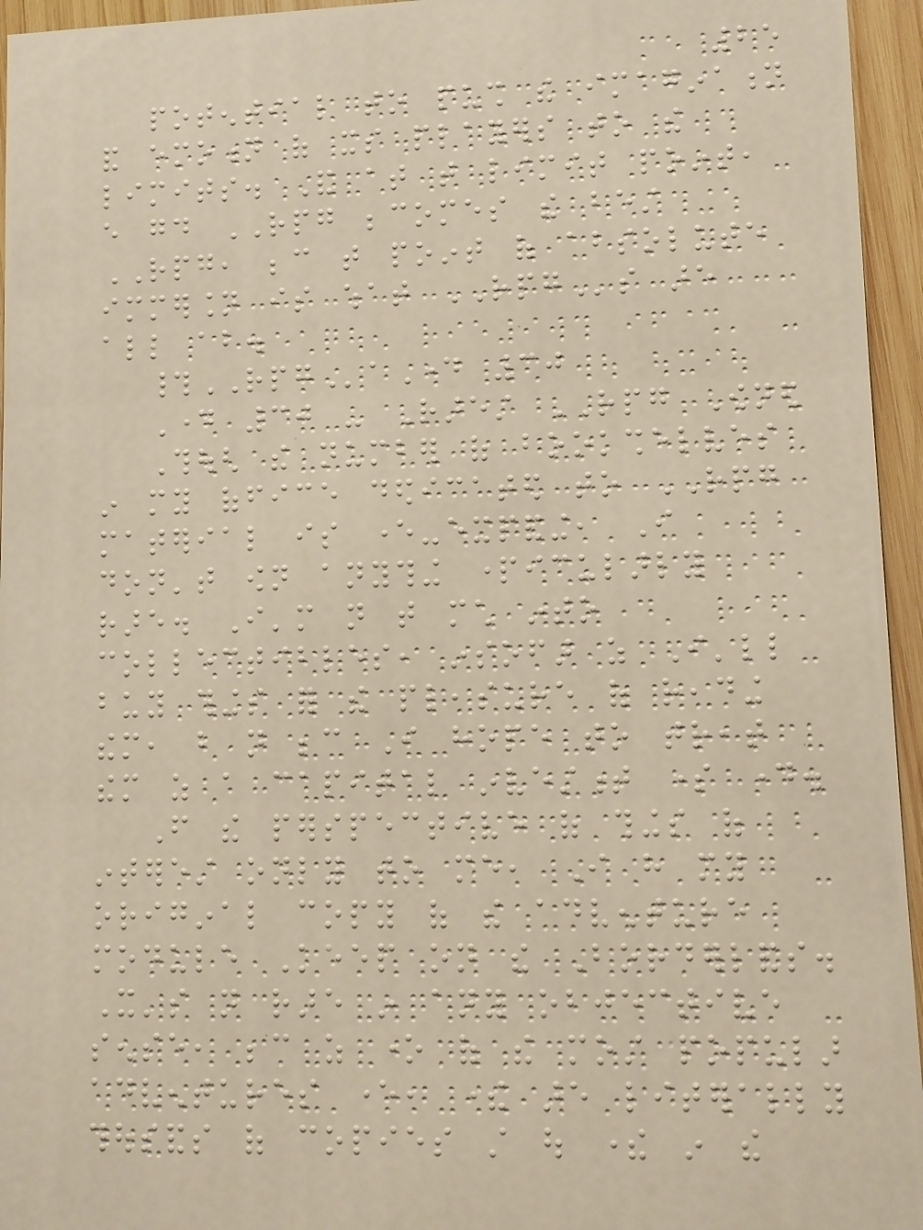25
potential to push the imagination
and emotion of its players to the
limits. And at that limit point,
every good RPG becomes the best
RPG, because that point of absolute
immersion is what RPGs are
all about.
#RPGaDay 30
Day 30 - Rarest RPG Owned
Though the number of bookshelves
in my office dedicated to RPG
material is ever-expanding, I
don't own anything particularly
rare. I'm not that much into
collectibles, insofar as I'll
buy things for the pleasure of reading
them, but not because I hope to treat
them as a capital investment some day.
From the perspective of things of
interest only to me, I have my
original copy of the adventure
module Keep on the Borderlands.
It's not rare in any objective
sense, because as one of the most popular
adventures ever, there are literally
thousands of copies still out there in the
